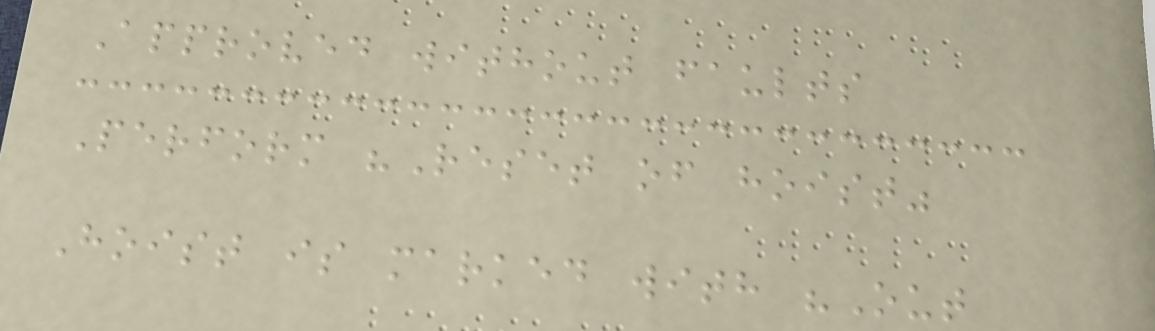Approved without faults
Perform "Reset of hoist"
Hoist is marked with "Out
